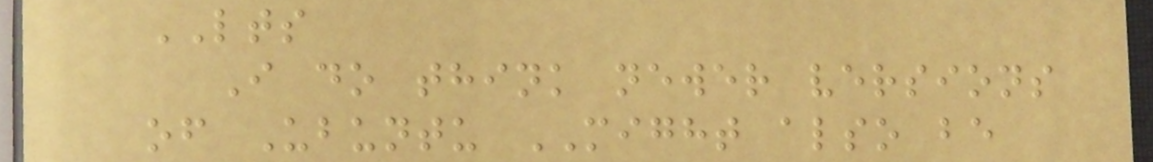LTS
I do think newer versions
of Ubuntu MIGHT also be
